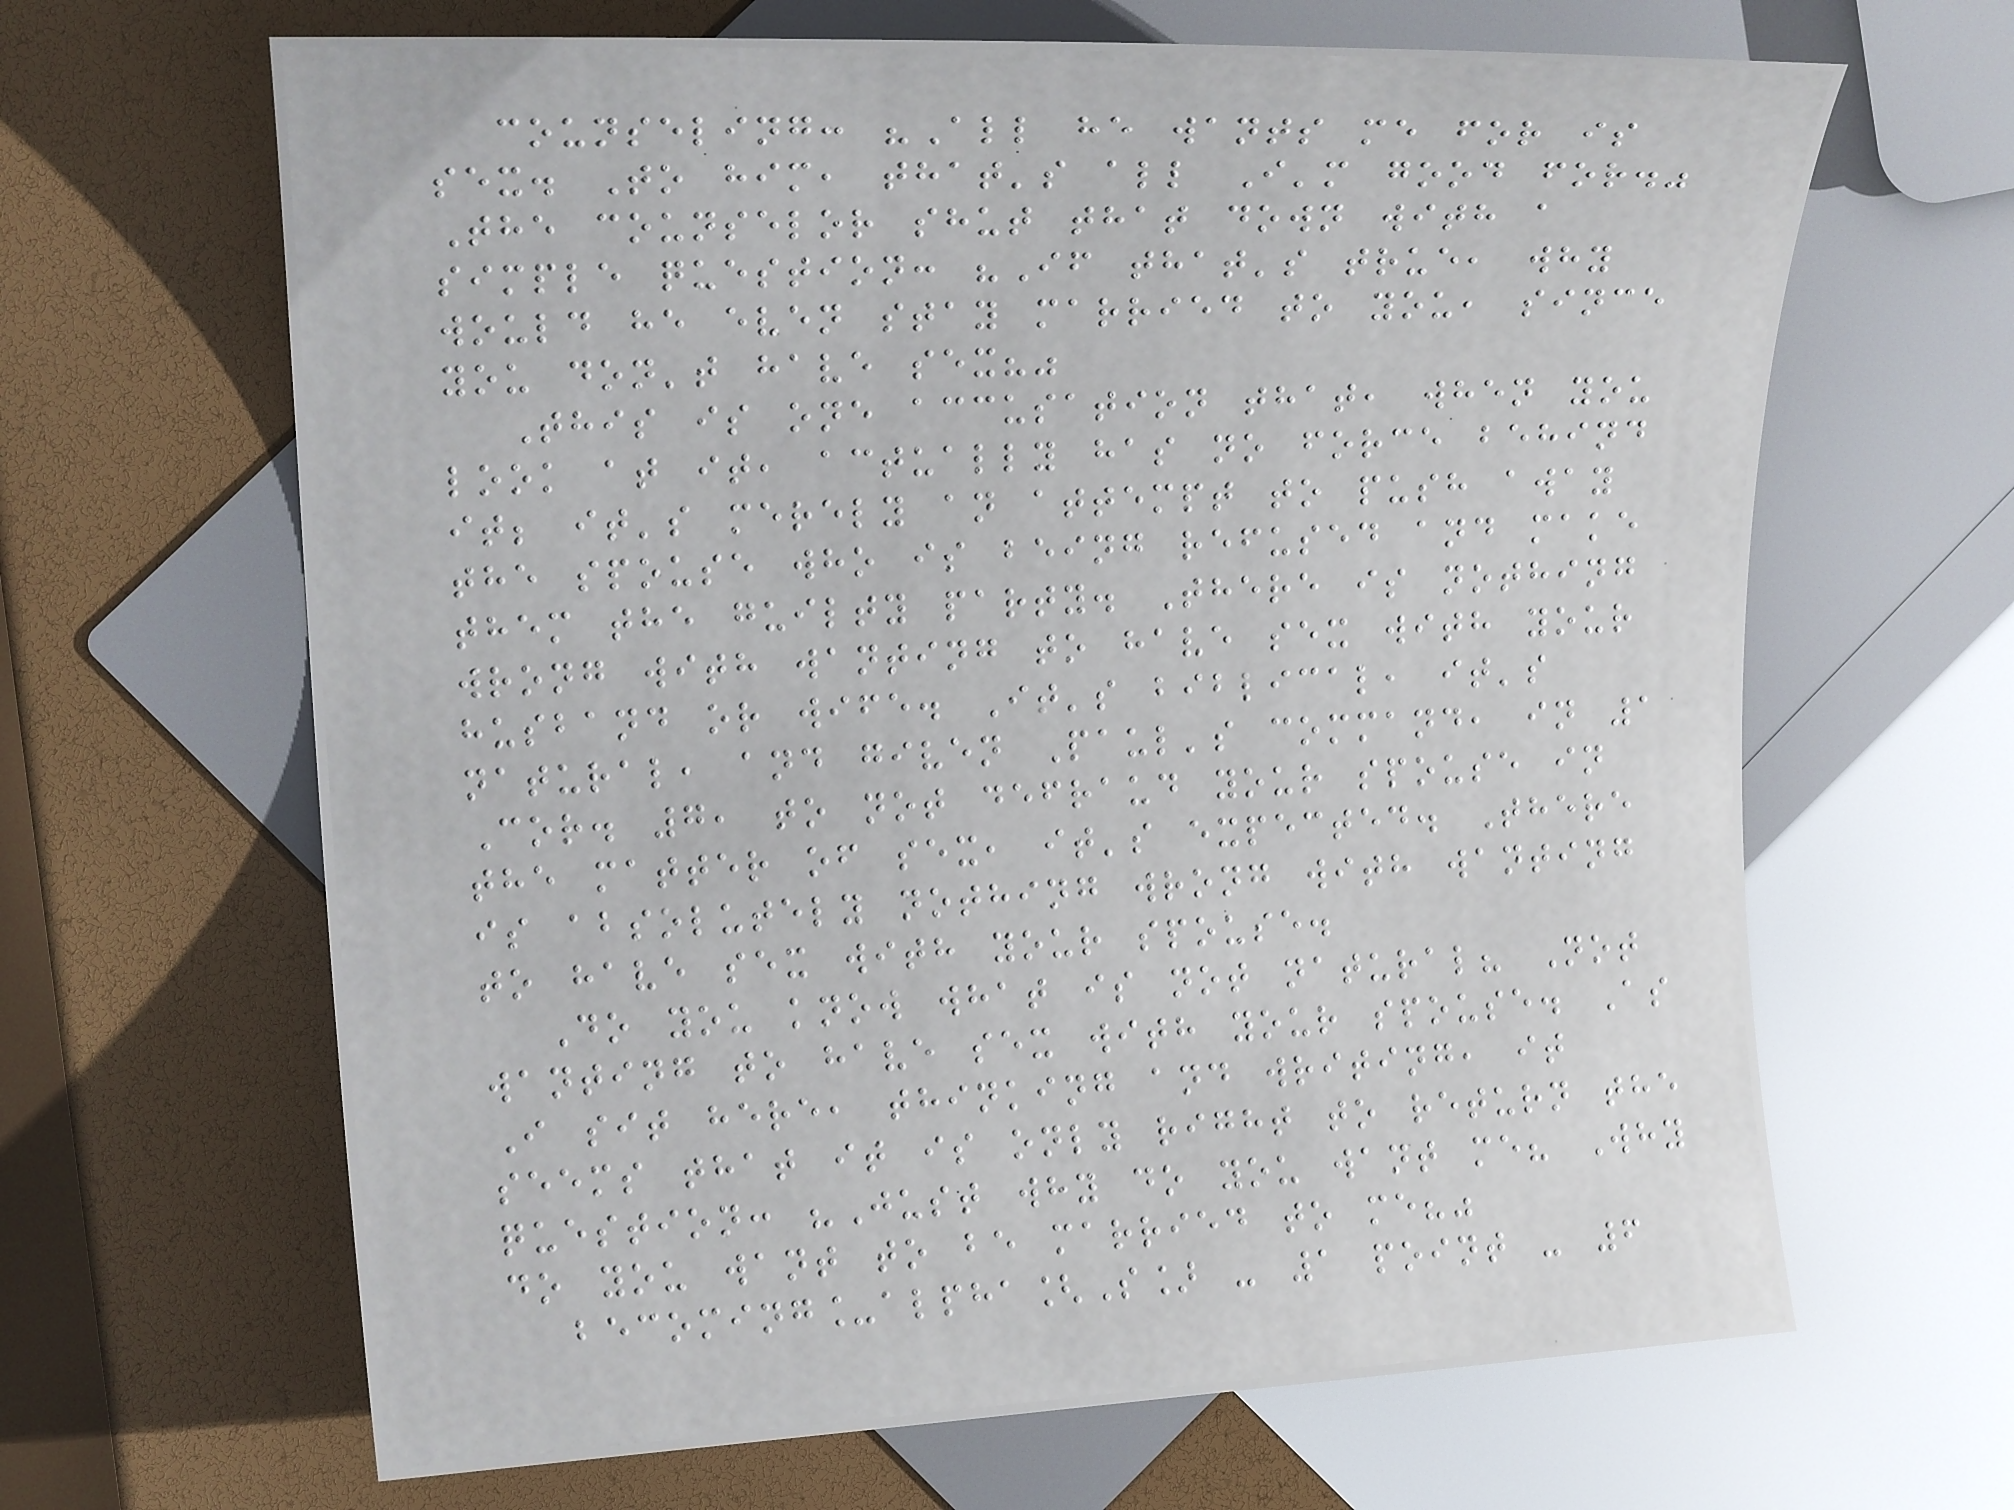counseling: "All he wants me for is
sex. To him, that's all I'm good for."
The counselor shut that down with a
simple question: "If that's true, why
would he even stay married to you, since
you don't have sex?"
This is one accusation that, when you
look at it, actually has no force behind
it; it's merely an attempt to push away
the spouse who is being refused and make
them the guilty party. There is nothing
wrong with wanting to have sex with your
husband or wife. It's biblical, it's
natural, and given Paul's command, in 1
Cor. 7, to not defraud your spouse in
the matter of sex, it's expected. There
is absolutely nothing wrong with wanting
to have sex with your spouse.
Do you know what is not natural? Not
wanting to have sex with your spouse. As
I sit here, thinking and writing, it
seems that it is only right to return the
question: "Just why do you want me? Why
do you want to be married to me?"
becoming_alpha[S] - 1 point - 6
